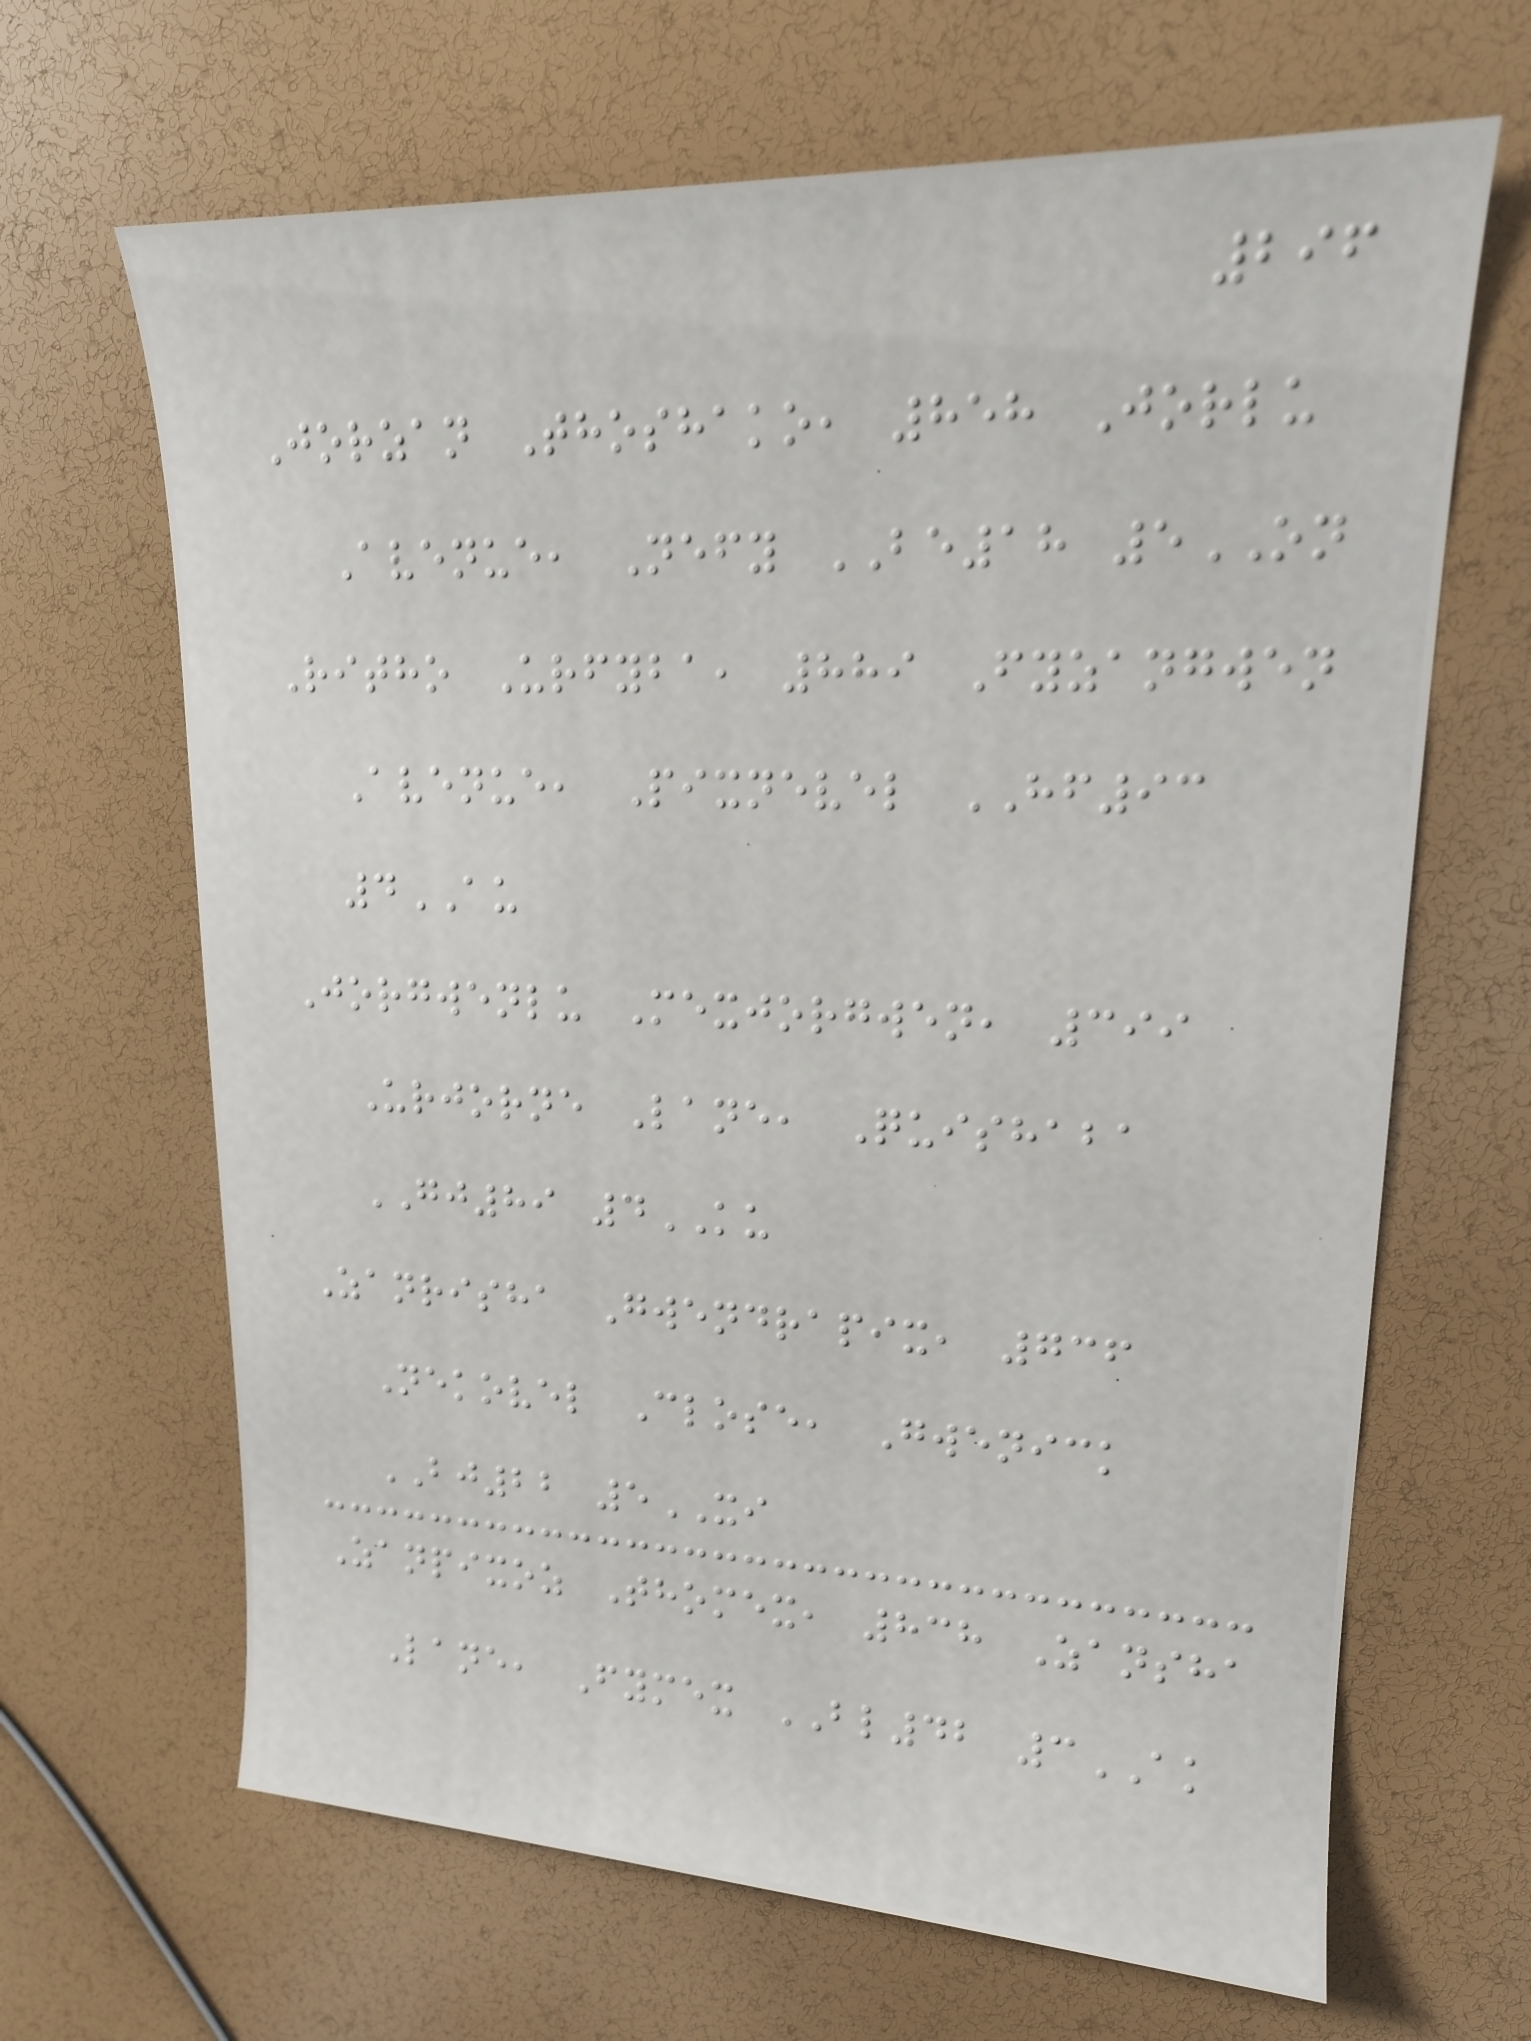296
Jorzan Thoshako, 858 Jorlu
Avenue, Nefy BE18 5ON
Ritho Urfyba, 889 Fyzangwen
Avenue, Pixnevel HF93
4AU
Jorgwenlu Mexjorgwen, 399
Urjorne Lane, Quishaba
GJ89 4KU
Zanrisha Gwendrapix, 736
Nekovel Close, Gwenick
BJ22 5XI
Zanpixoz Thomex, 838 Zansha
Lane, Fymex BL42 3AK
